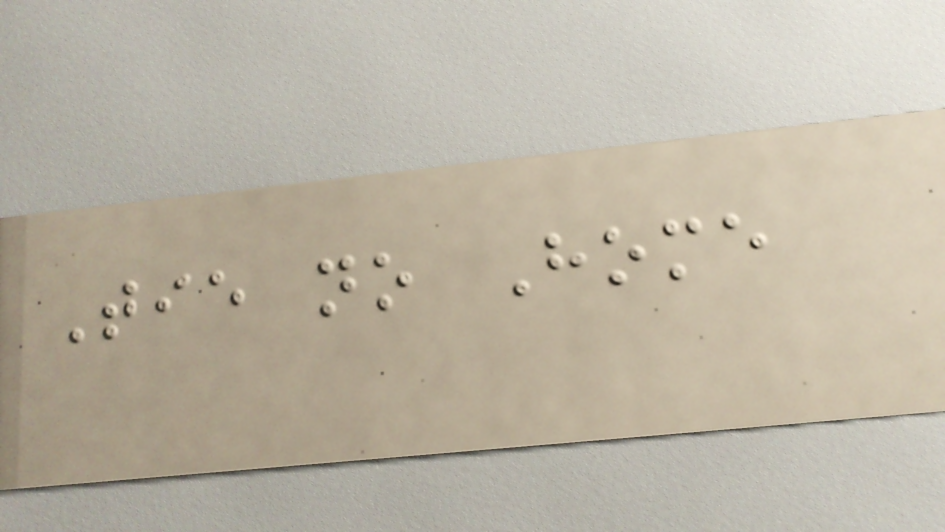Tie no Home
